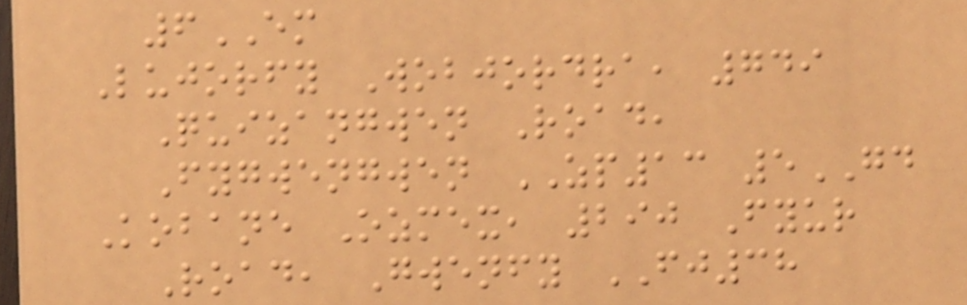6EM
Lujorfy Wobjordra, 749
Quizangwen Road,
Fygwengwen ZP13 5GD
Kobane Ozmex, 290 Fyur
Road, Gwenfy FJ38
